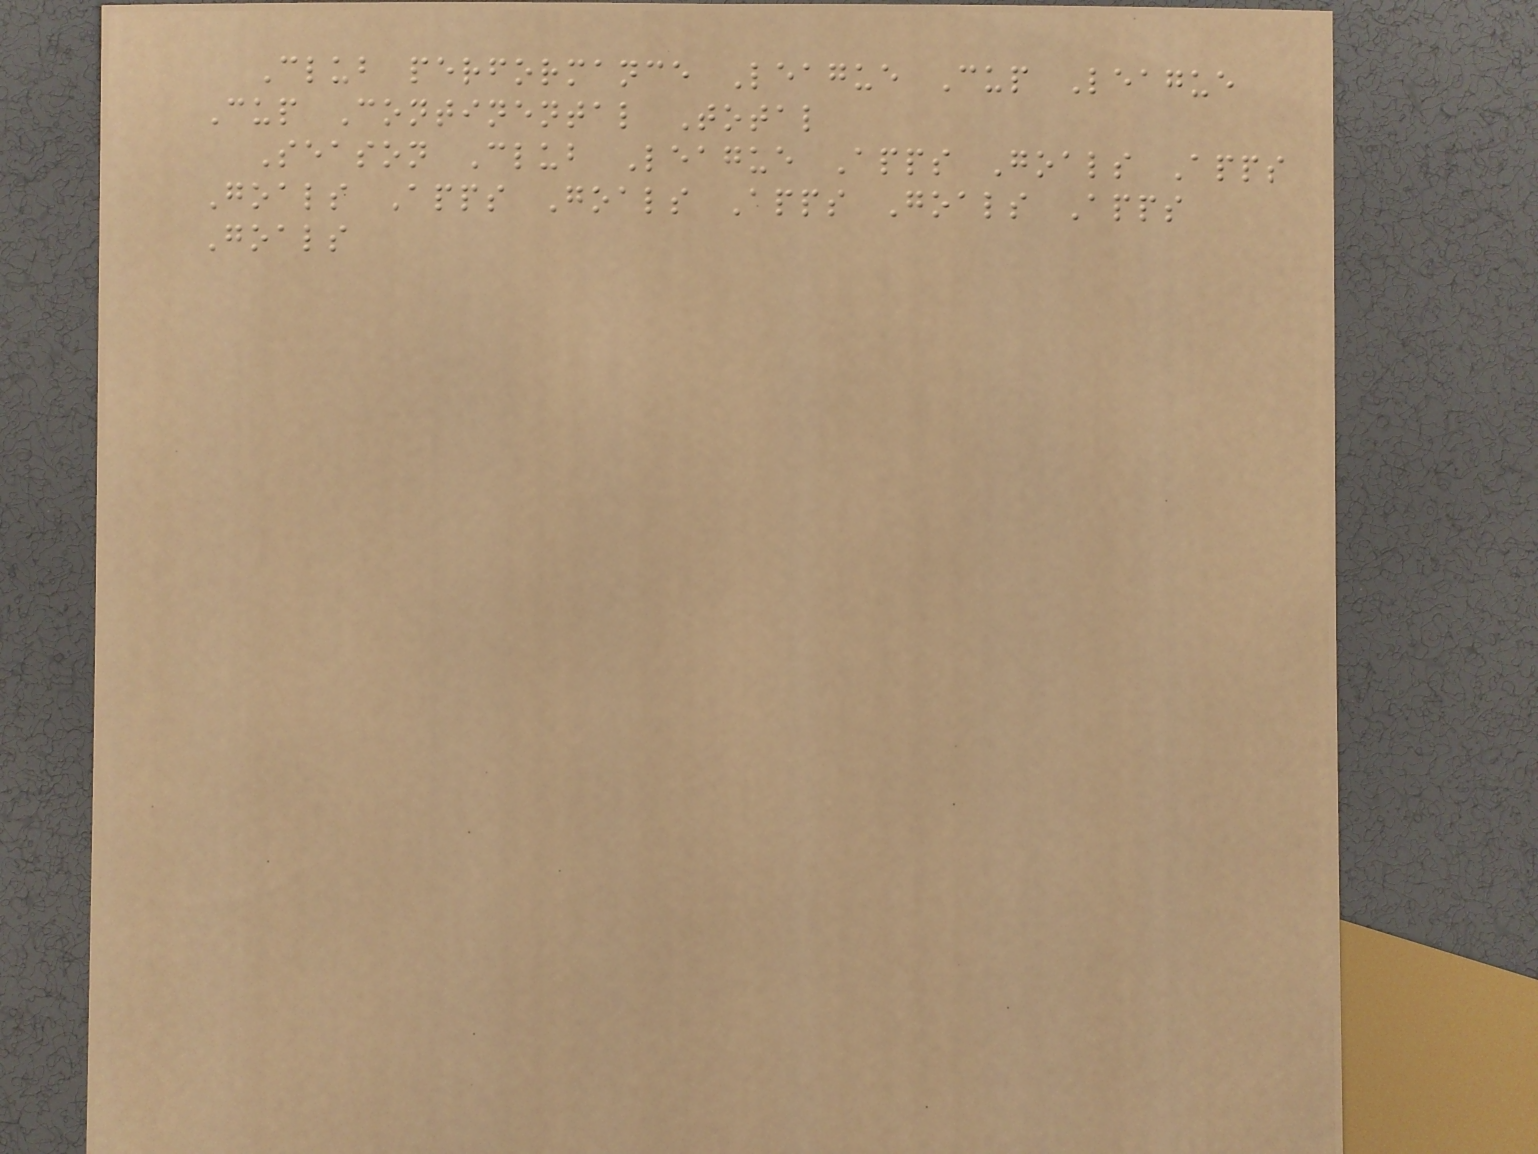Club performance League Cup League
Cup Continental Total
Season Club League Apps Goals Apps
Goals Apps Goals Apps Goals Apps
Goals
